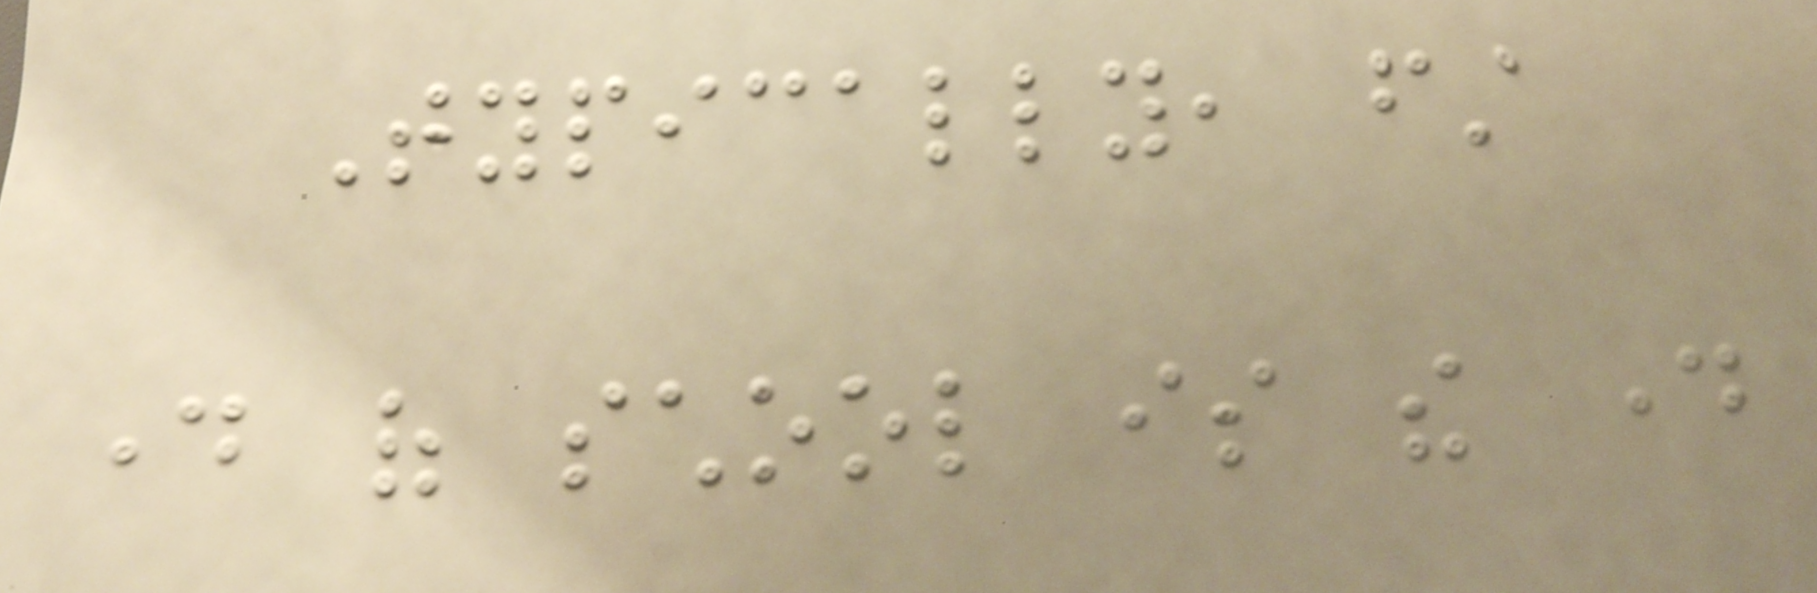Typically, first
day of school is the day
